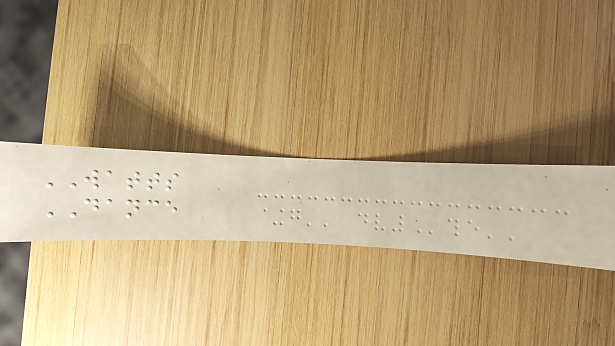WATTS
DANCE
